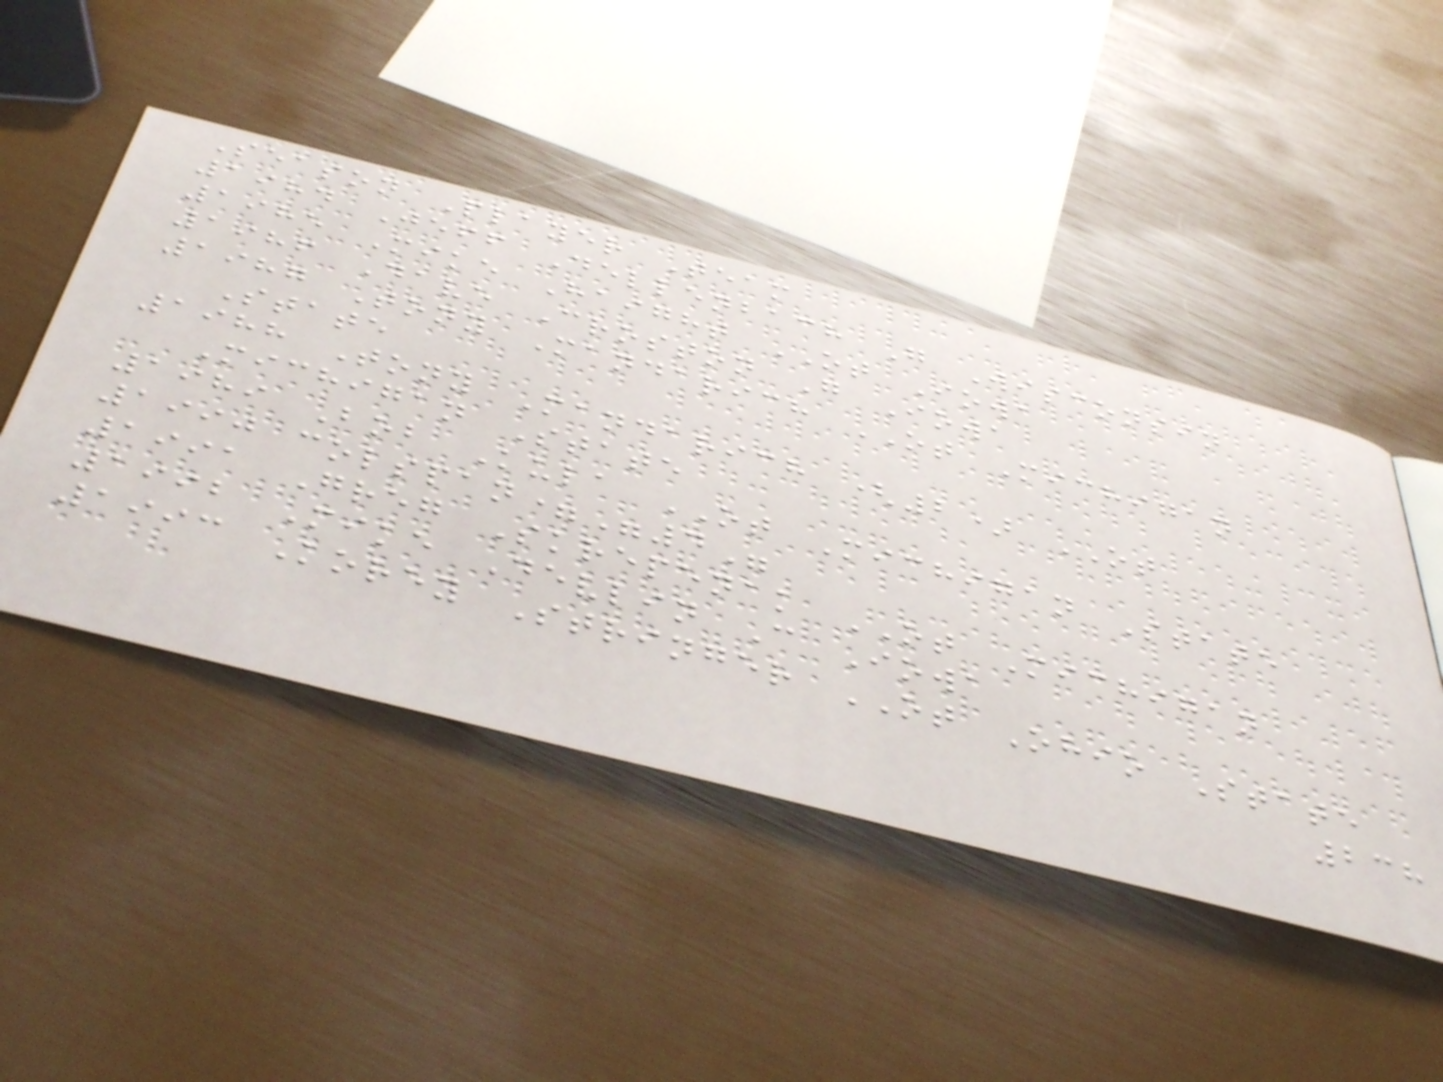Season Player Team
1984 Jeff Dellenbach G Wisconsin
1985 Mike Haight OT Iowa
1986 Dave Croston G Iowa
1987 Tony Mandarich OT Michigan
State
1988 Tony Mandarich (2) OT
Michigan State
1989 Bob Kula OT Michigan State
1990 colspan="4"
1991 Greg Skrepenak OT Michigan
1992 Mike Devlin C Iowa
1993 Korey Stringer OT Ohio State
238
